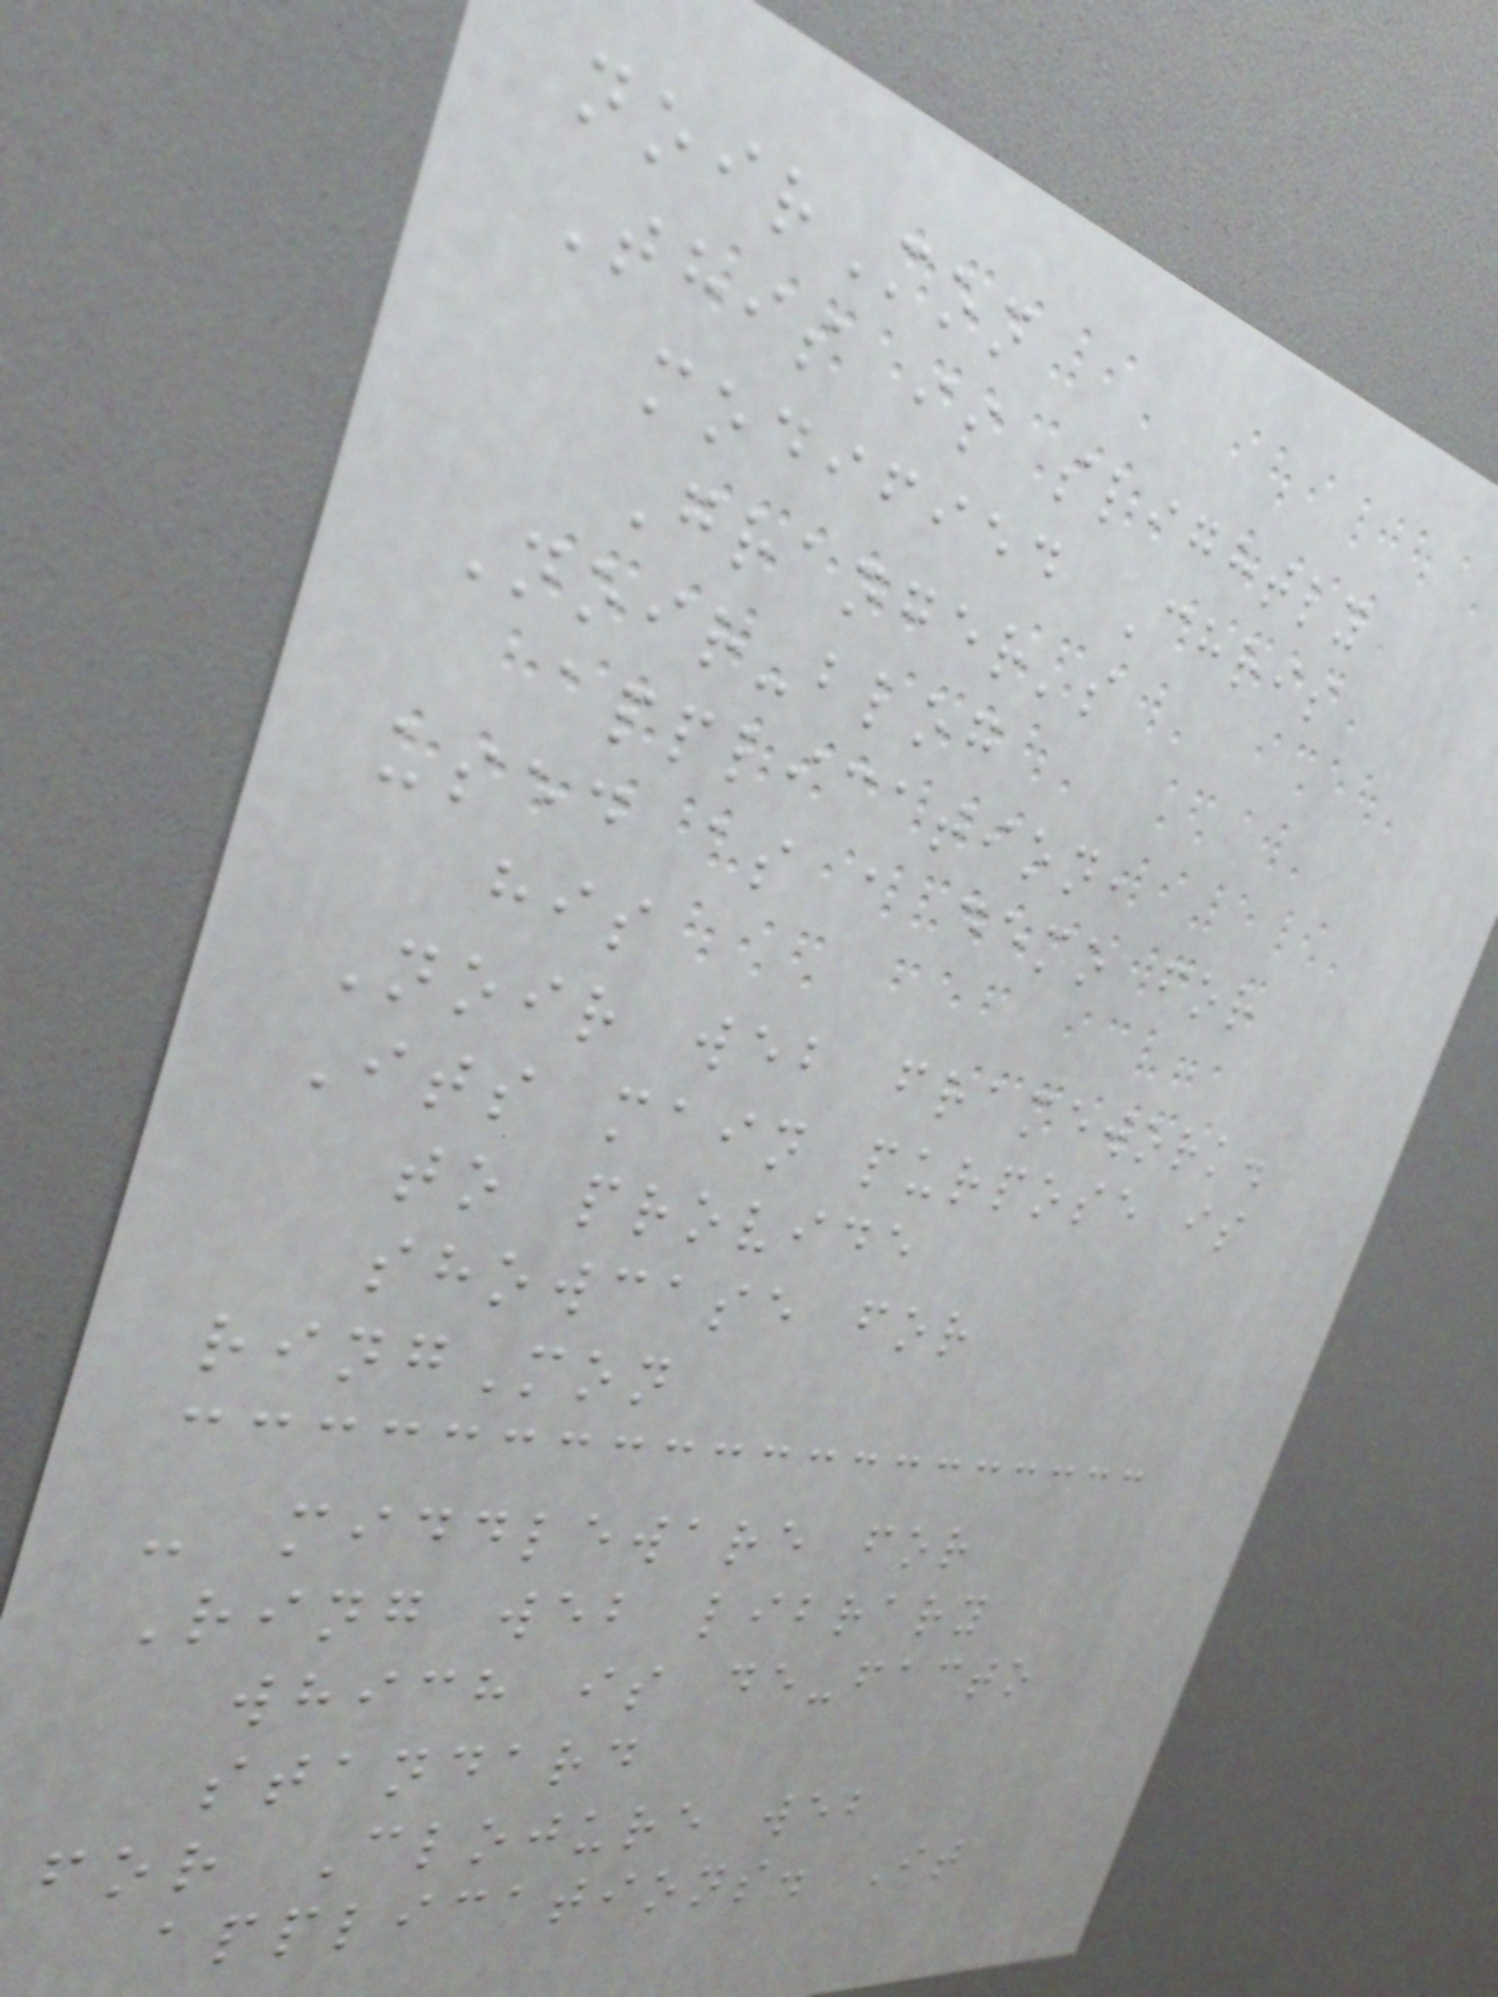noirMon
This is slightly
modified Chris
Granger's
Noir-blog
application,
used as a demo for
his
Noir web framework.
Its main purpose is
to provide
showcase for
ringMon
- middleware for
Ring web library
which is de-facto
standard
for Clojure web
applications. It
